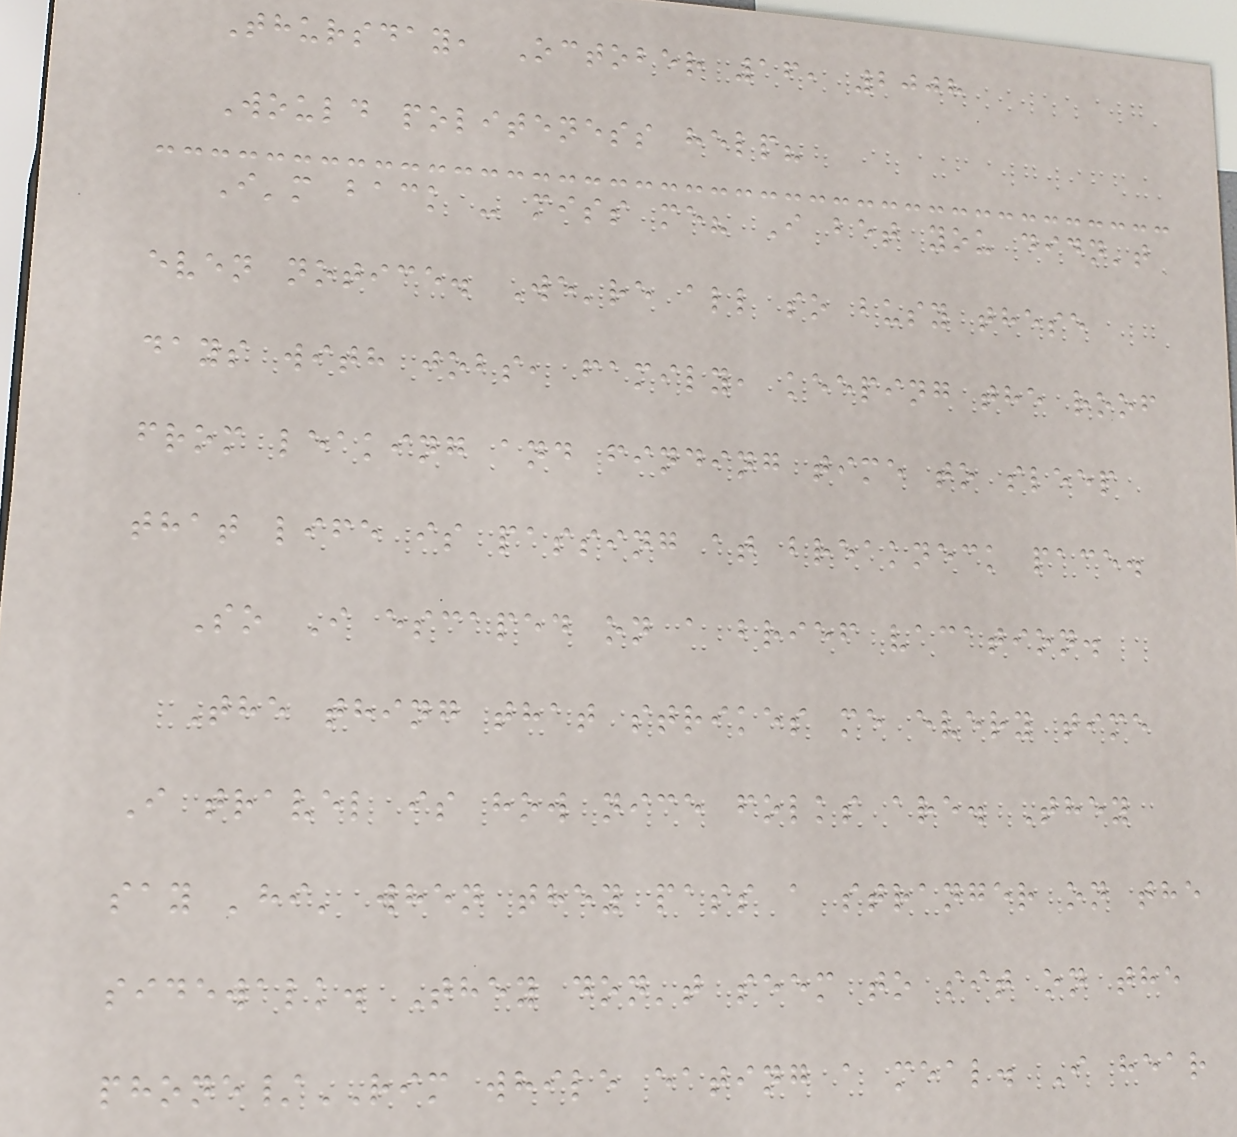Thursday, October 16, 2008
Would politeness help?
I'm back - miss me? I bet you didn't
even notice. We're all so busy these
days with jobs, family, keeping the roof
from leaking and finding time to sleep
that life is passing at breakneck pace.
So I escaped on a brief vacation.
The thing that strikes me every time
I travel is how nice folks are. They
say 'hi' when they pass a stranger on the
sidewalk. They don't seem to sit on the
phone/RIM while eating a meal. I hear
